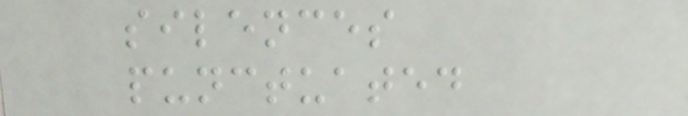silences
punctuated
